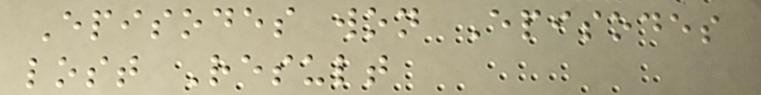Episodes won Episodes
lost Result
